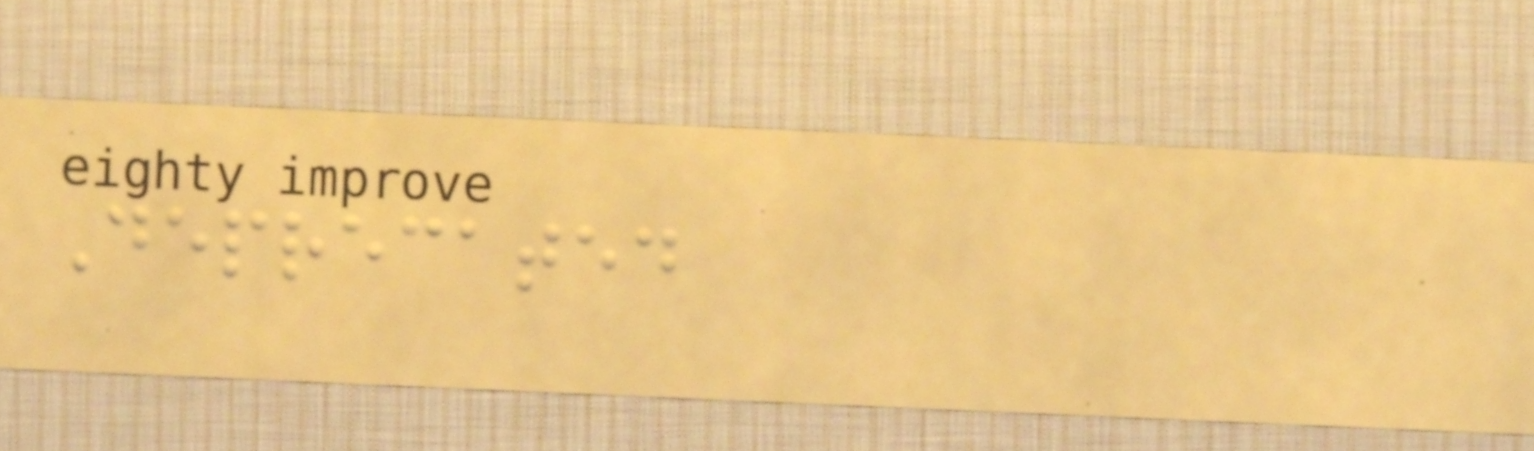Deprecated
